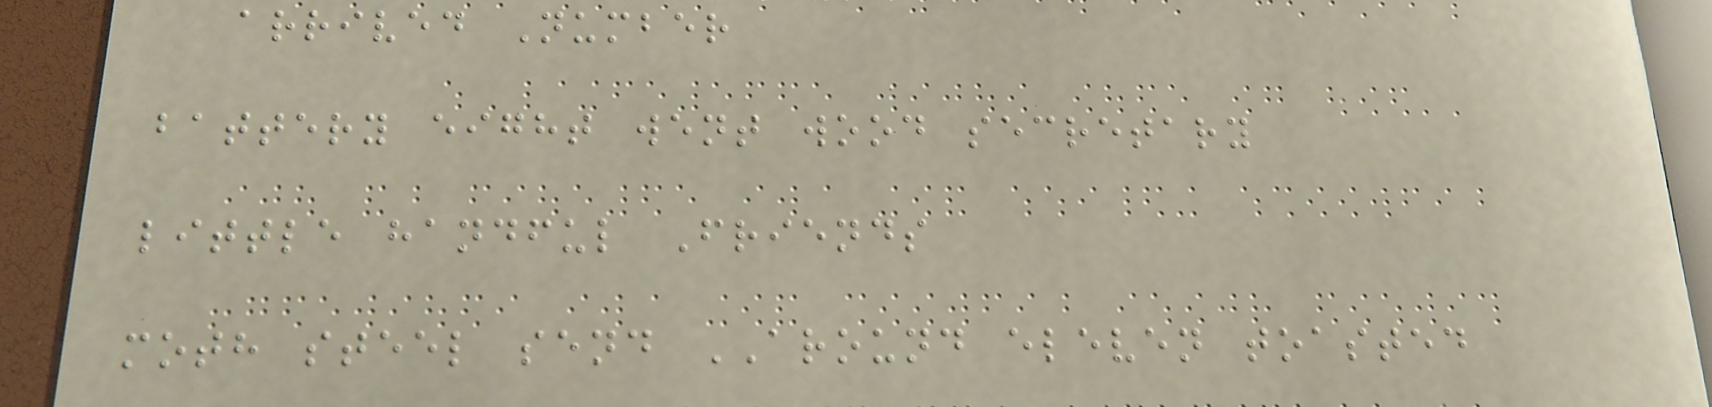arrived Number
battery eight went wood secretary
little handful Friends
moth steel send AROUND eleven toasted
